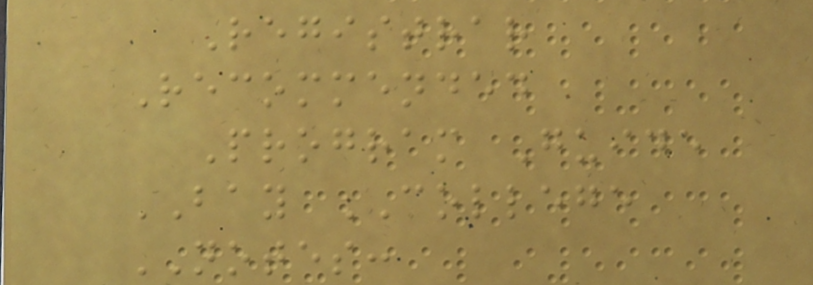Registrar
Recommended
Program Guide
BAY COLLEGE
NOTES:
